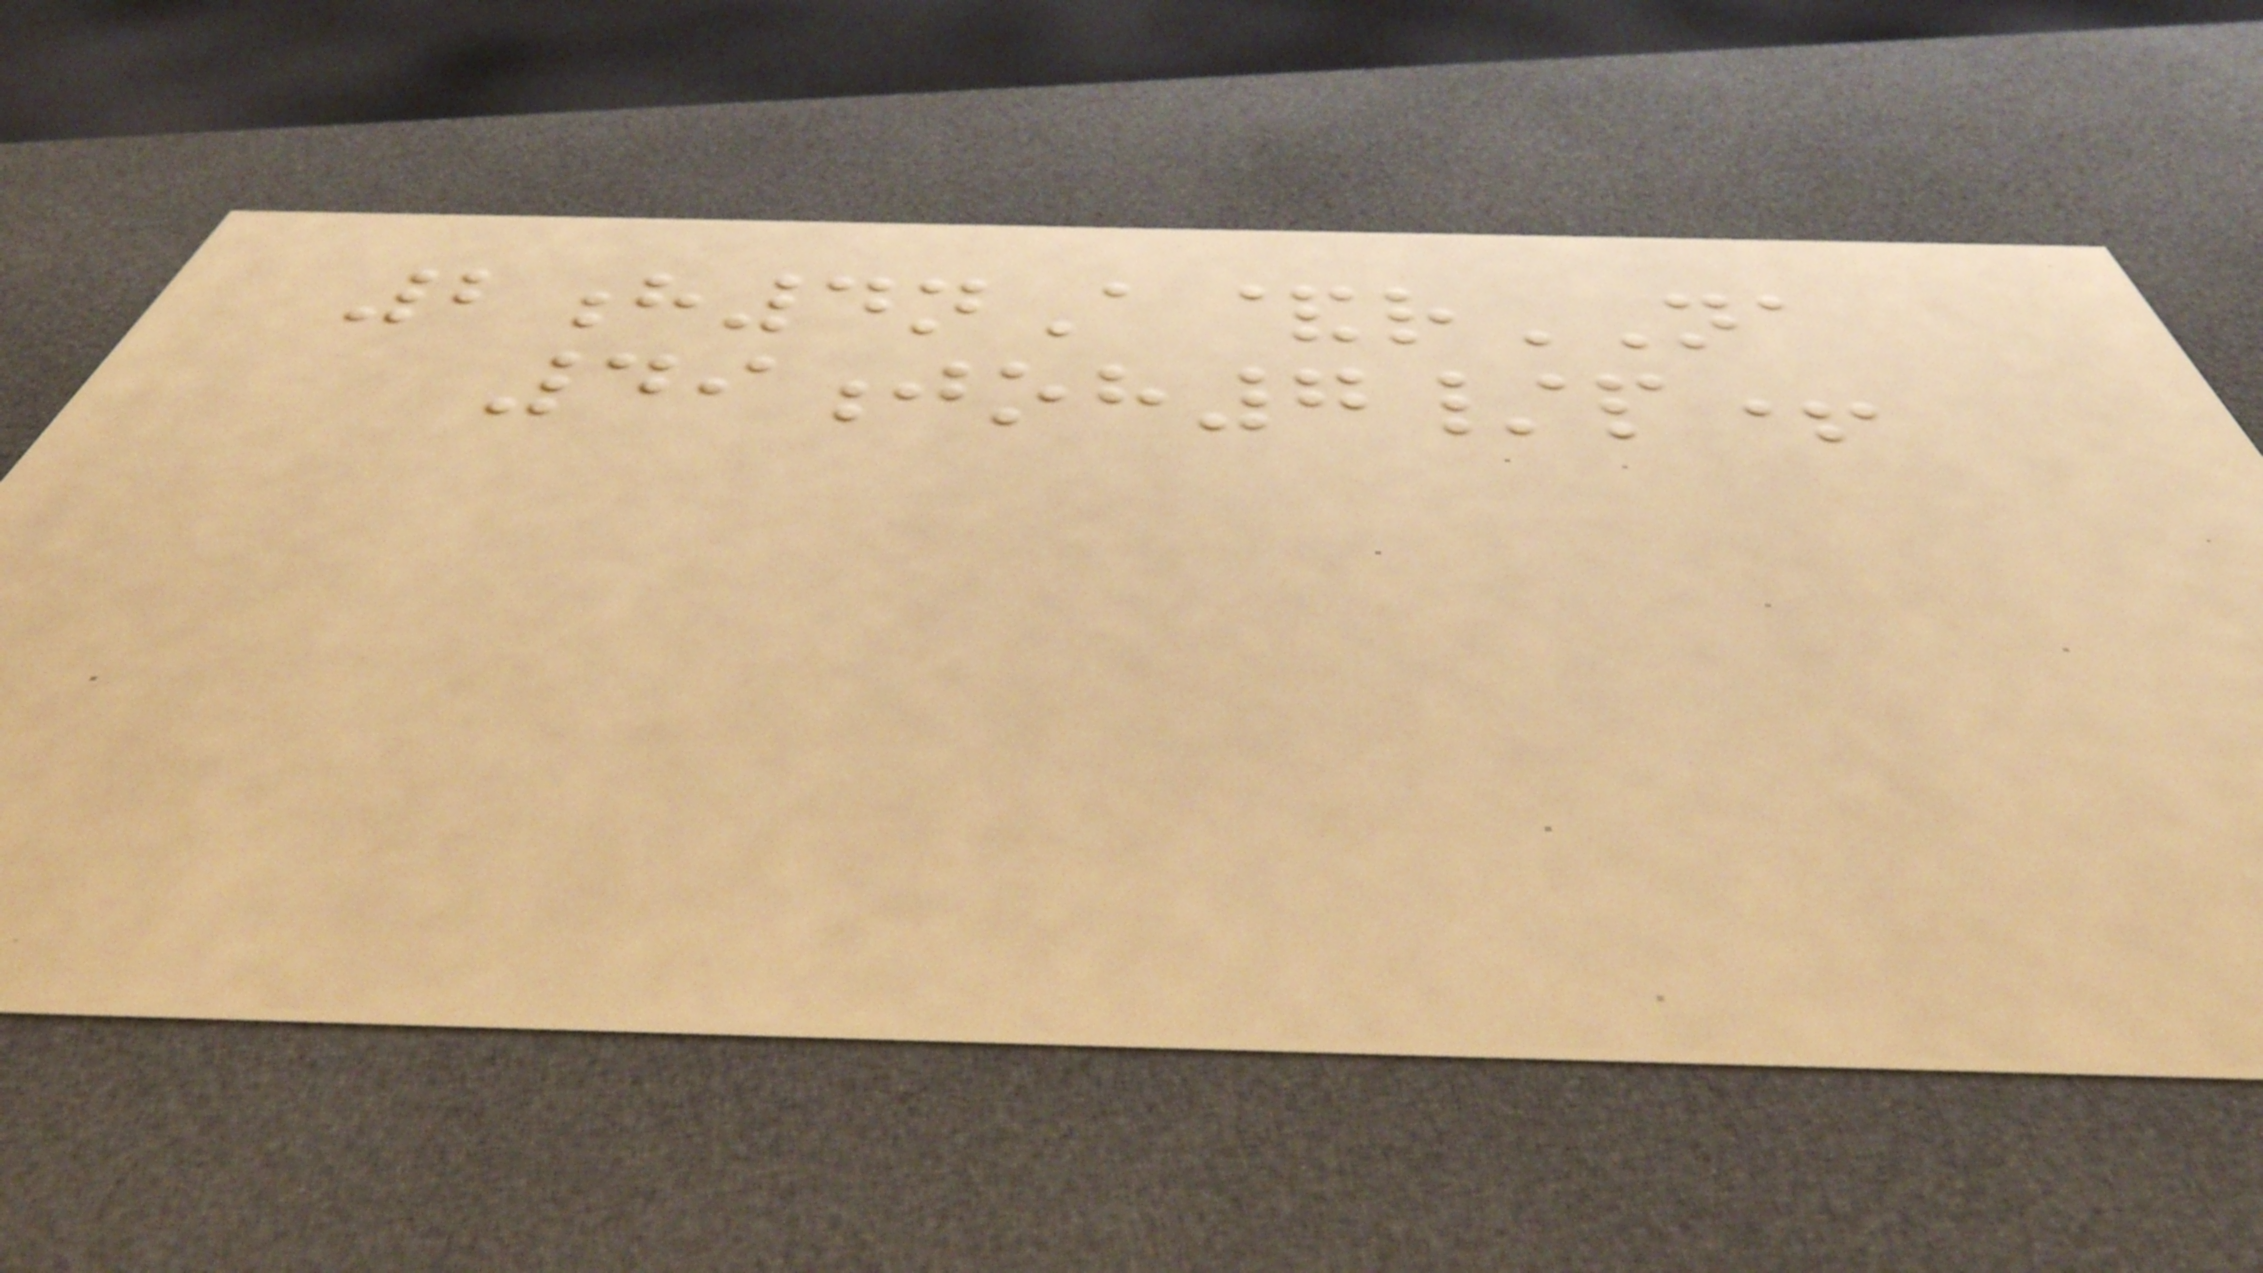2h4nA&rNA
49joh7/p+
